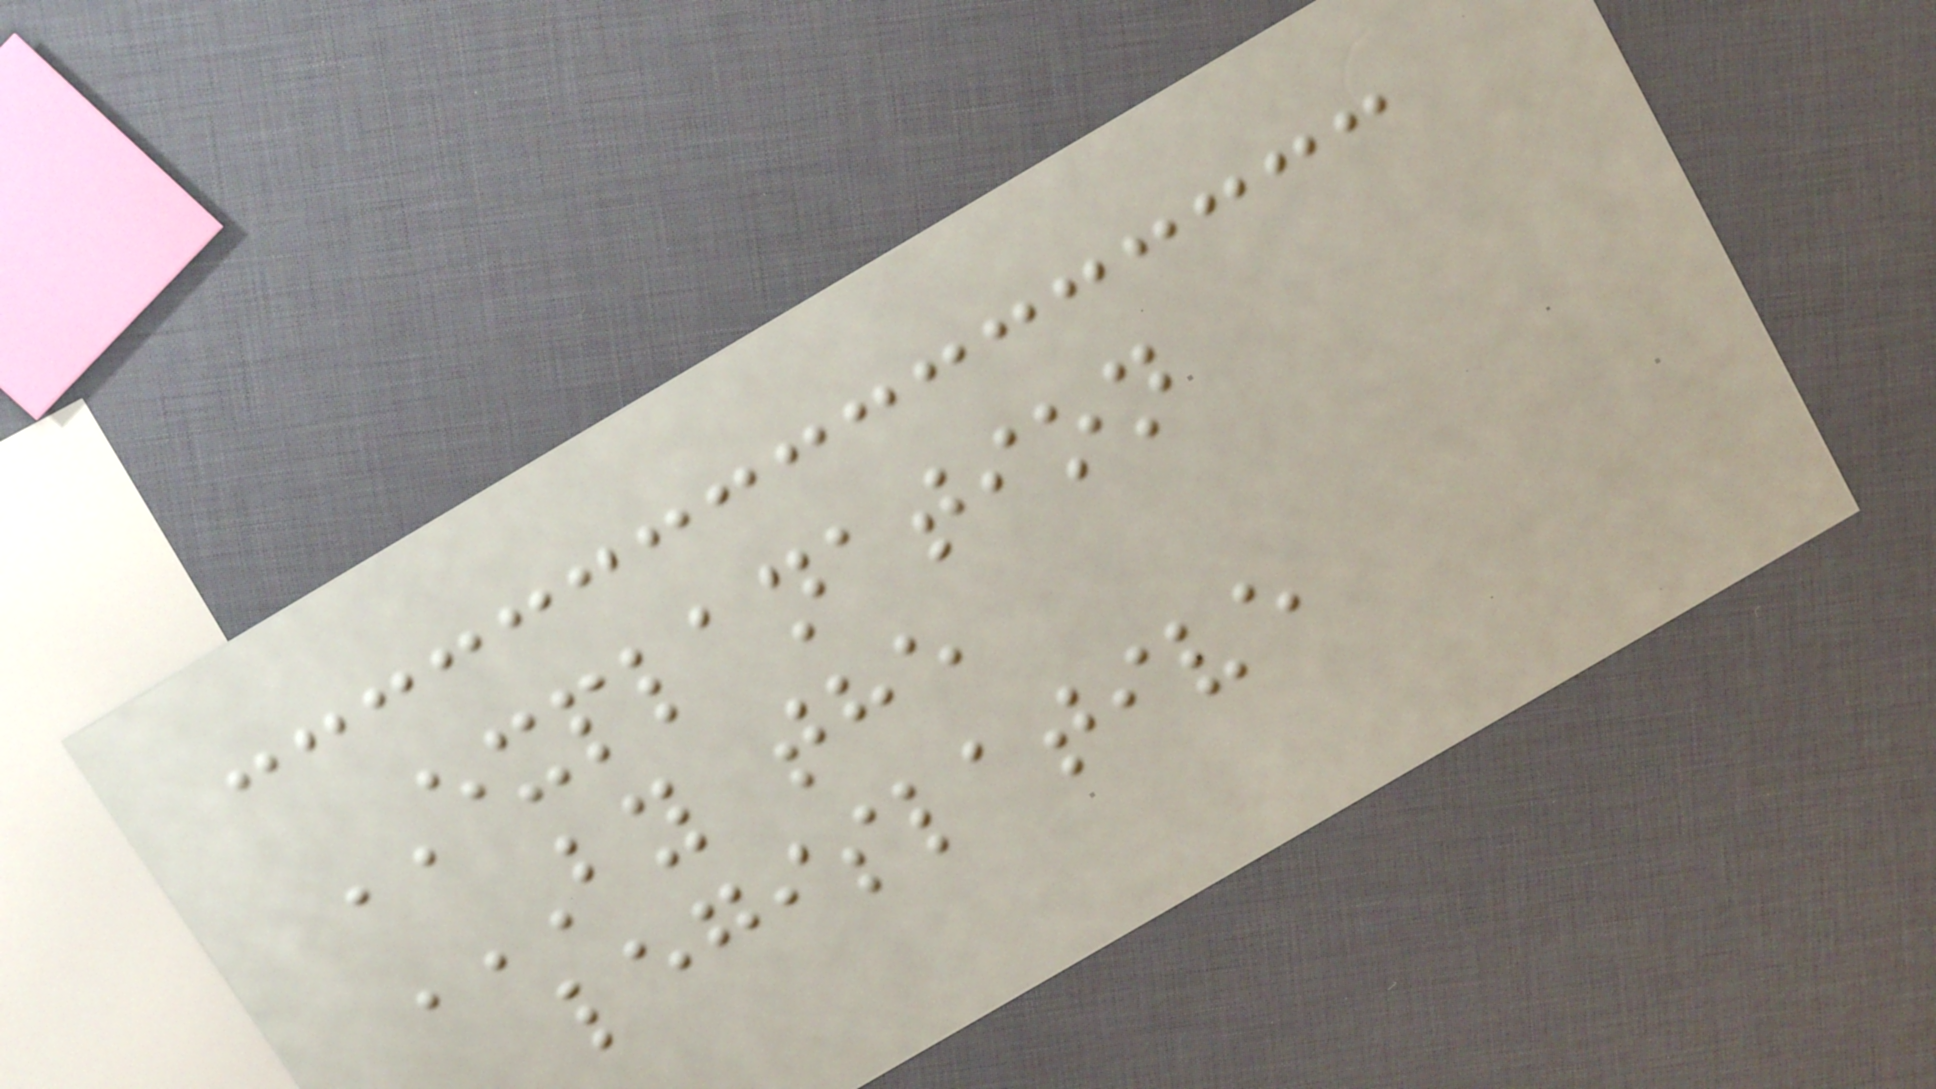EXPLANATION
BY THE
LEGISLATIVE
